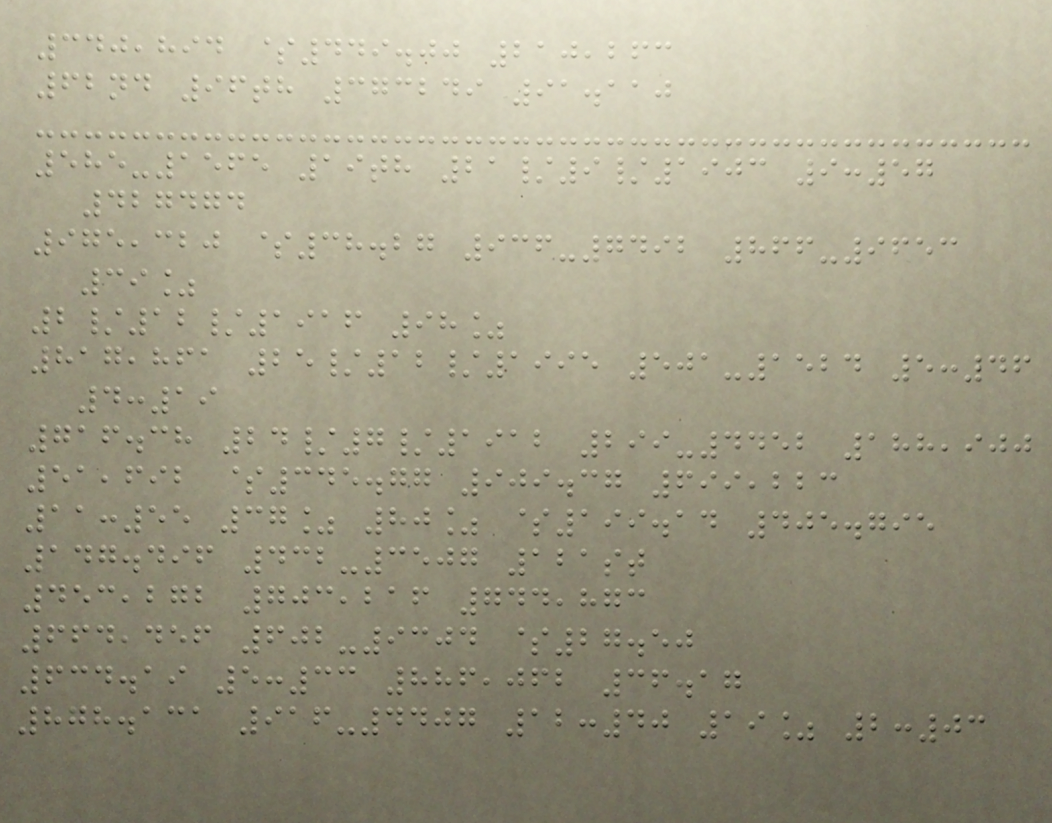340,894 $449.00 210,263
62nd 96th 373249 91.110
585-1565 19th 21/9/1903 9:57
427474
975,320 $38.27 936-7492 866-9653
39%
2/12/1916 98%
817,861 25/12/1995 501-1524 5:46
4:19
716.38 24/7/1912 299-4452 188,900
51,692 $345.77 909.37 699,223
11:55 37% 80% $199.14 405.795
147.496 432-3507 121st
453,272 703,216 744,873
664,456 602-9304 $27.50
634.19 5:33 886,062 36.17
878.131 916-4407 12:40 19% 2:03
